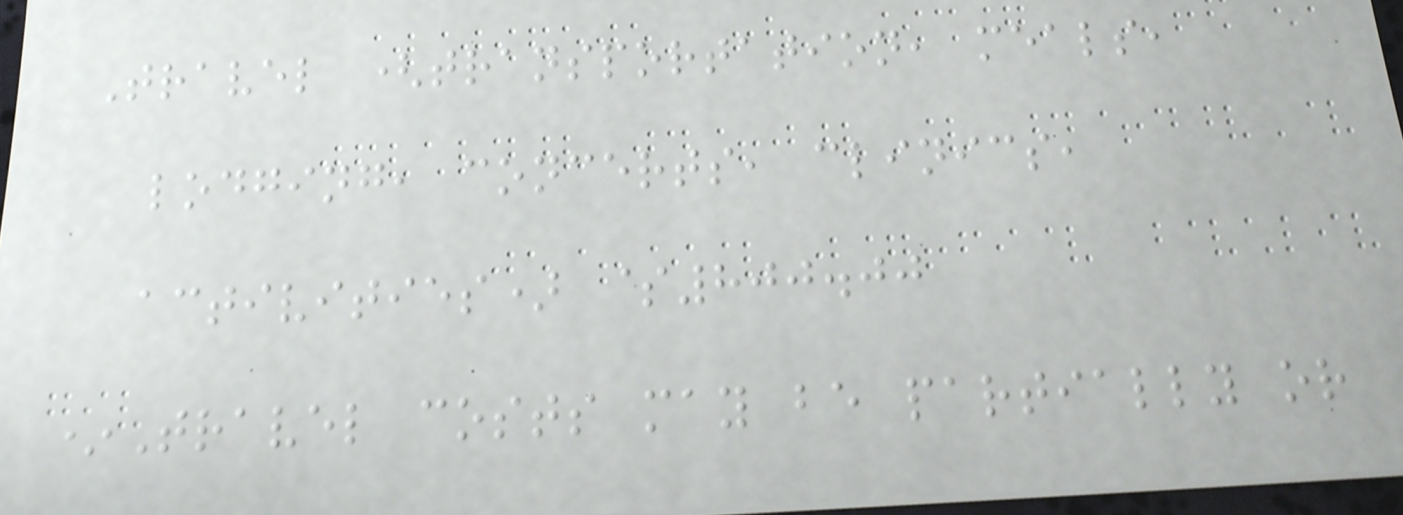Travel (transportation, meals,
lodging, concerts, clinics,
activities) $800.00
*Travel costs may be partially or
